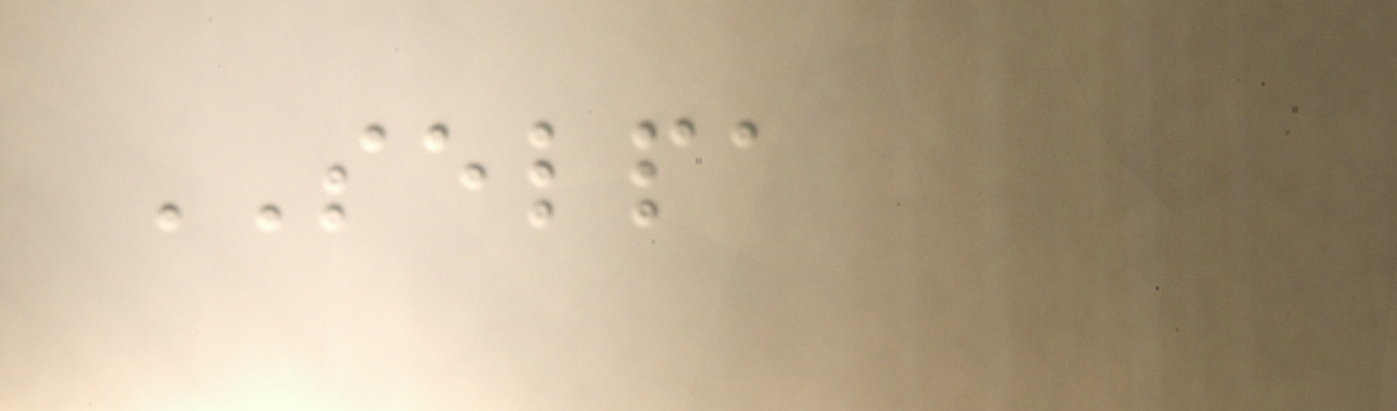SELPA
